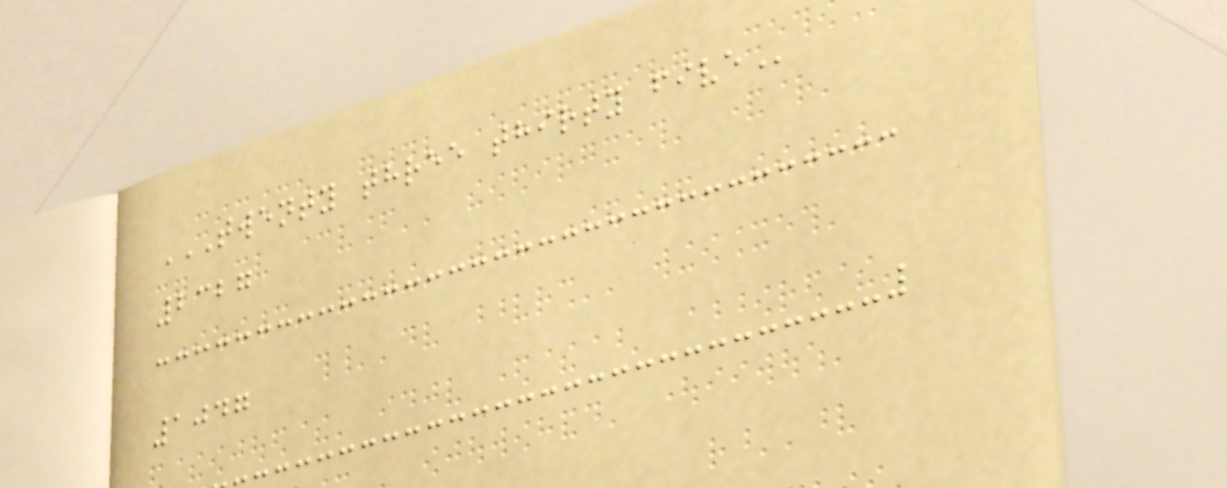TWENTY THREE THIRTY FIVE
2327
1047
